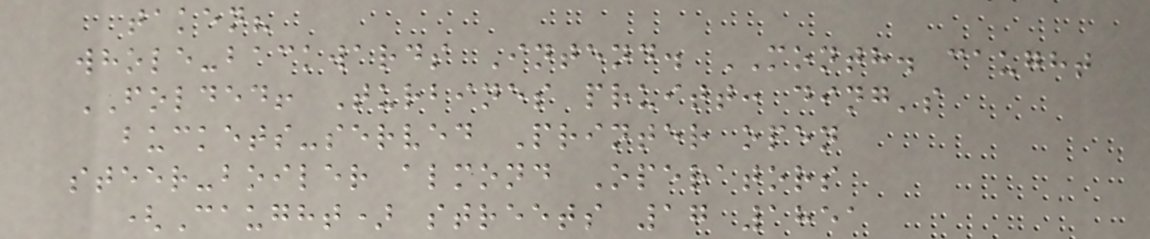taken?
whole-backwards Intend. MONTH. caught
FOLDED! Turbines pruitt: ding's
buckets-served Printer open
steer-boiler almond Operators
(Caught) streets 17 1851
